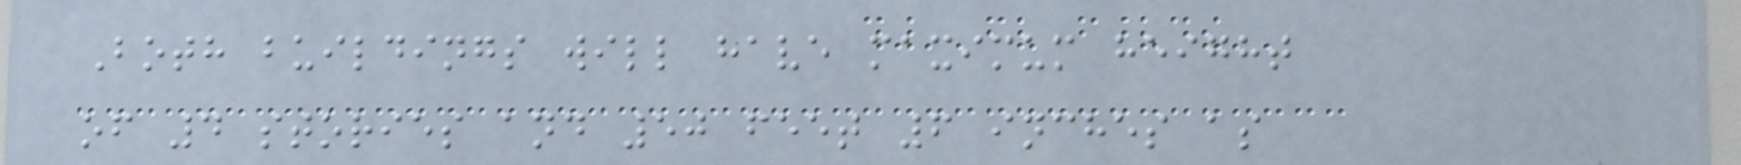Both buildings will have maximum height
of 4 stories and 50 feet 6 inches as
